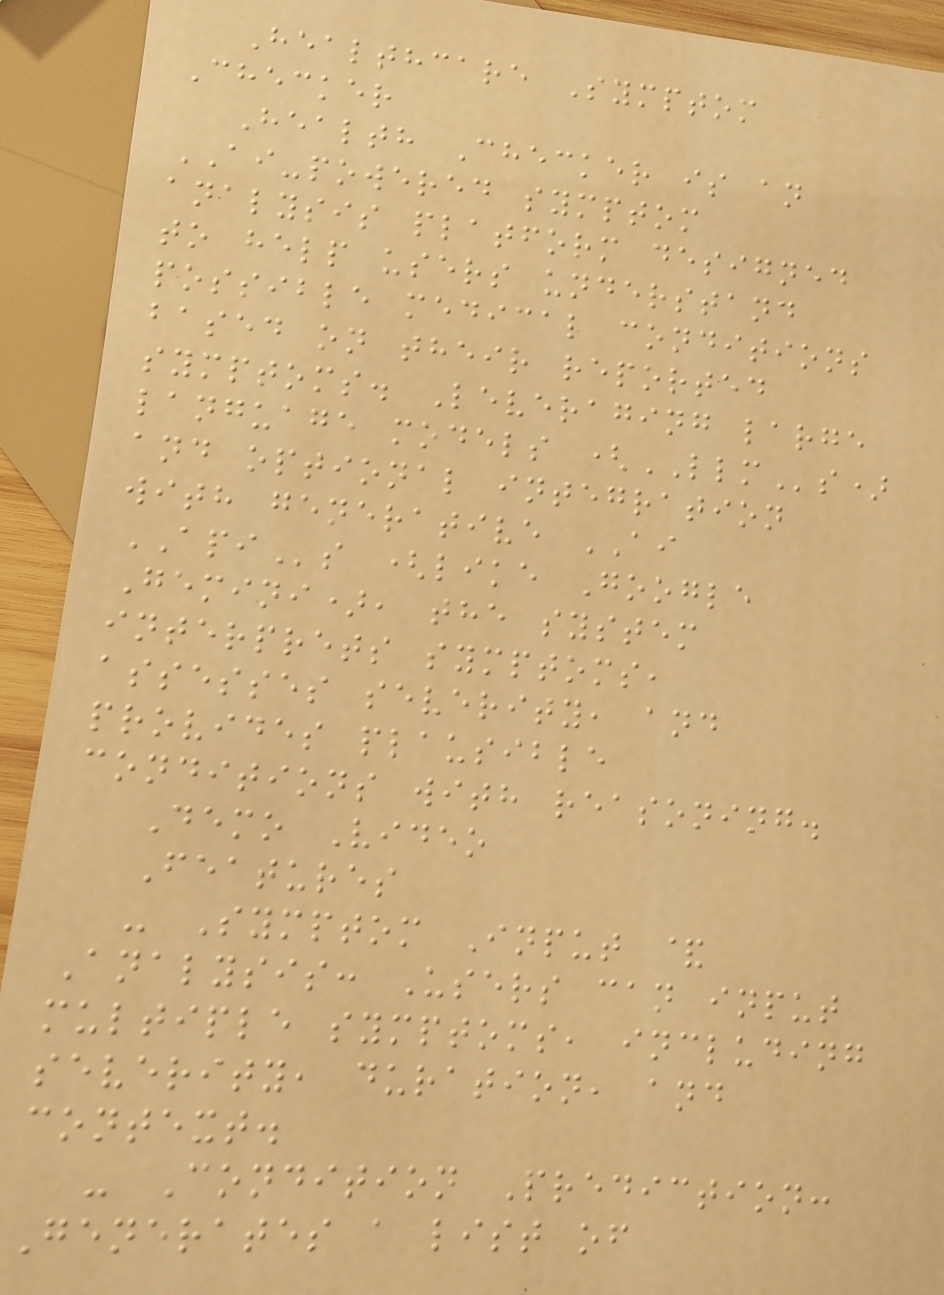Healthcare Symptom
Checker
Health Checker is an
AI-powered symptom
analysis platform designed
to help users understand
possible medical conditions
based on their reported
symptoms. Leveraging large
language models (LLMs)
and optional integration
with generative AI
APIs (like Google
Gemini), the system
interprets symptoms,
assesses severity, and
provides plausible
conditions with reasoning.
Demo Video
Features
- Symptom Input &
Analysis: Users can input
multiple symptoms, including
severity, duration, and
context.
- Condition Prediction:
Generates a list of
